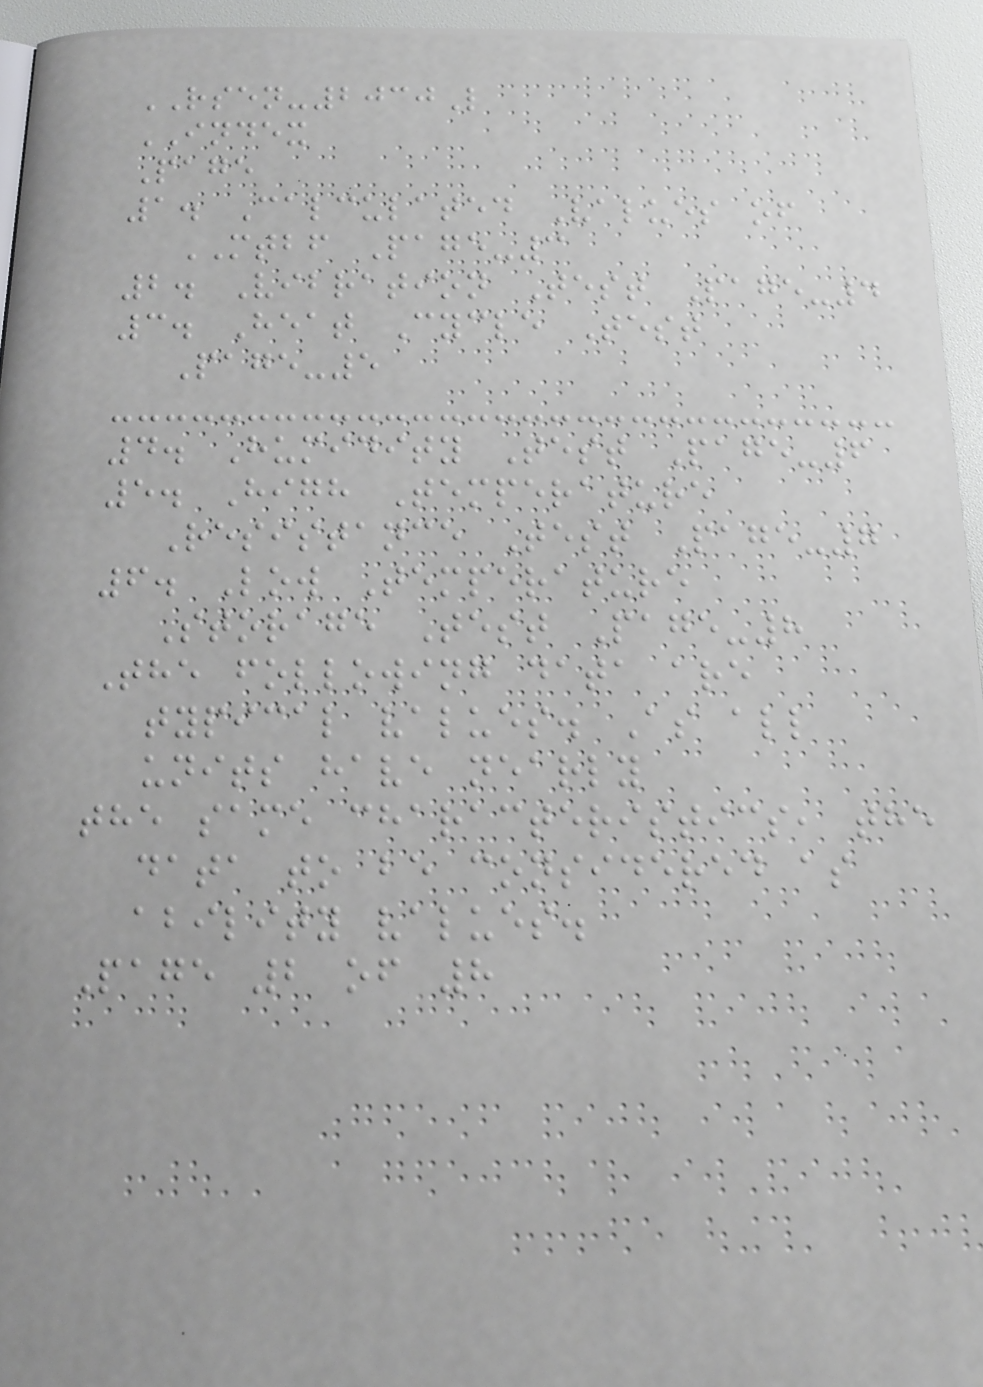RSEN-2030L
INDEX
Page
1. Calculated Values of
MTBF Page-3
2. Vibration Test Page-4
3. Heat Cycle Test
Page-5
4. Humidity Test Page-6
5. High Temperature
Resistance Test Page-7
6. Low Temperature
Storage Test Page-8
The following data are
typical values. As all
units have nearly
the same characteristics, the
data to be considered as
ability values.
Page 2 of 8
